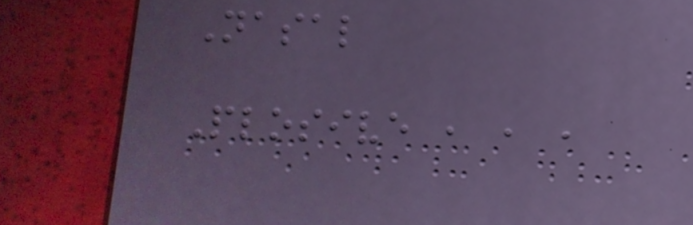Nasal
Plosive , , ,
